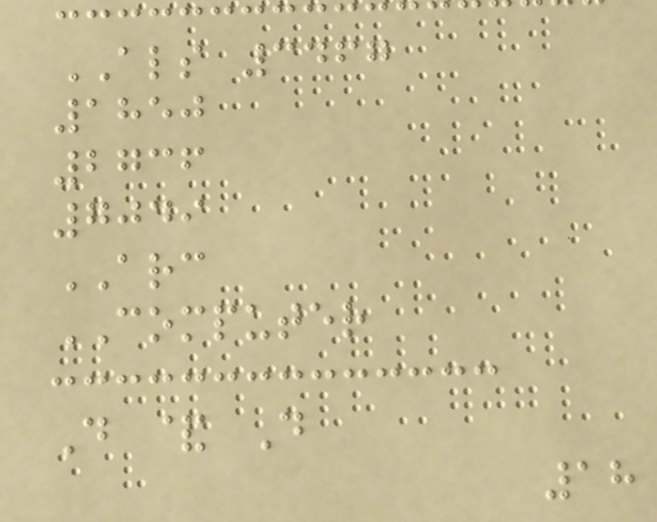ALS 3467
1850
2736
7049
ARC
COMPUTER
D & D
18
